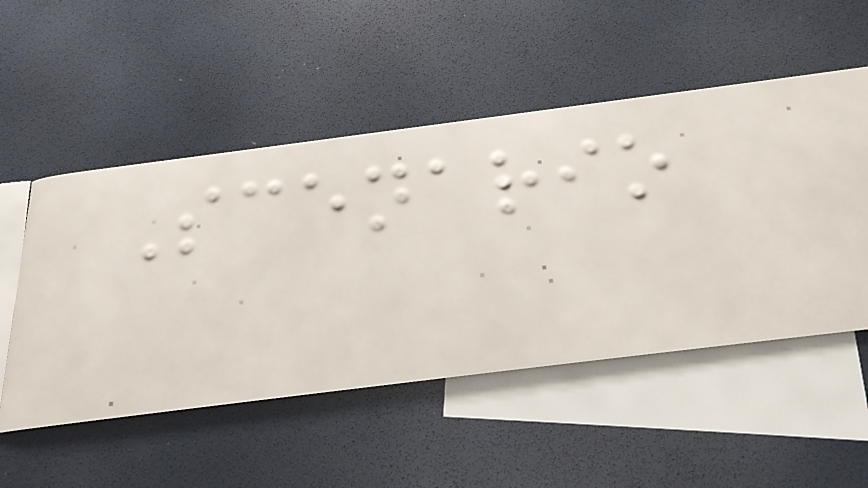Scenario
